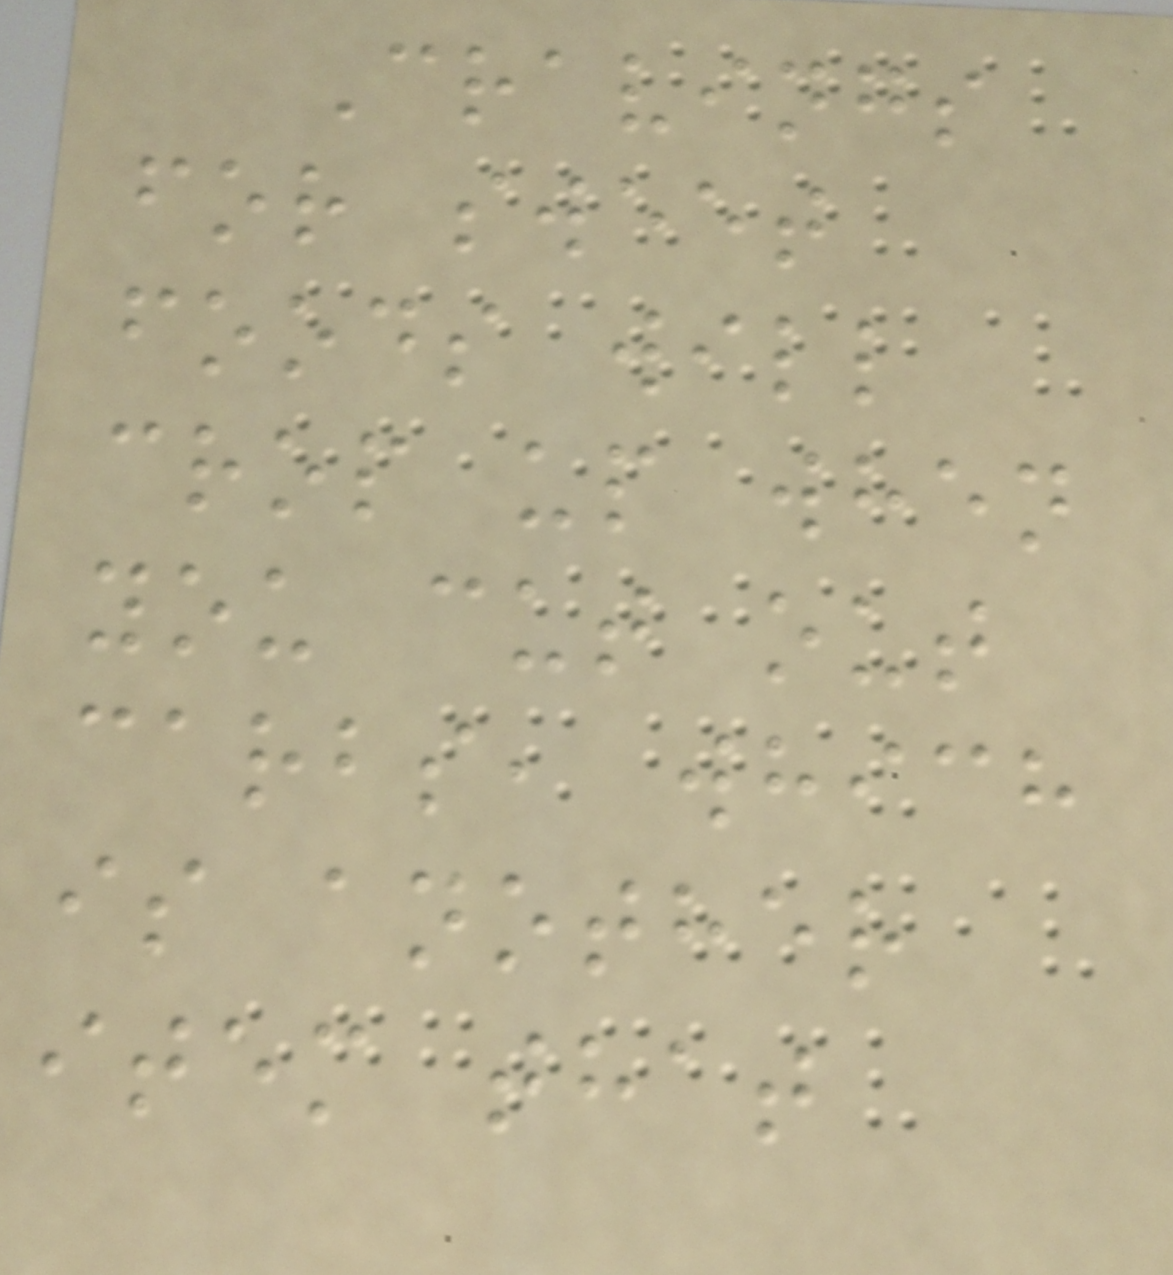Cravings
for sweet
foods will
crop up when
you cut out
carbs, which
is another
item that
